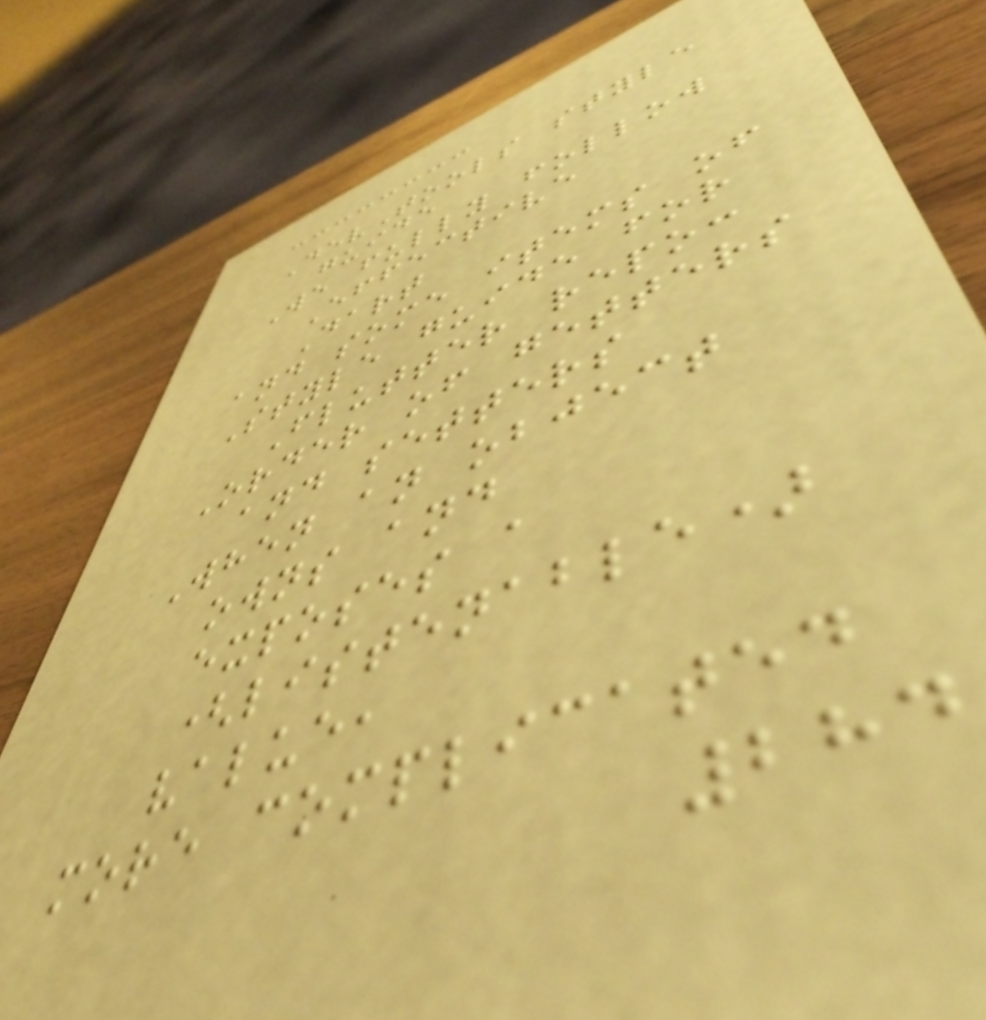DevTools style
guide
We fully follow
Effective
Dart
and some items of
Style guide for
Flutter repo:
Order of getters
and setters
When an object
owns and
exposes a
(listenable)
value,
more complicated
284
